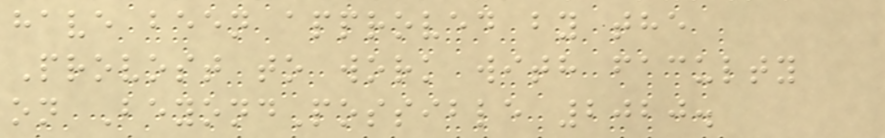have been approved by the
Provost to work with faculty
on BeyondPossible 2020.
